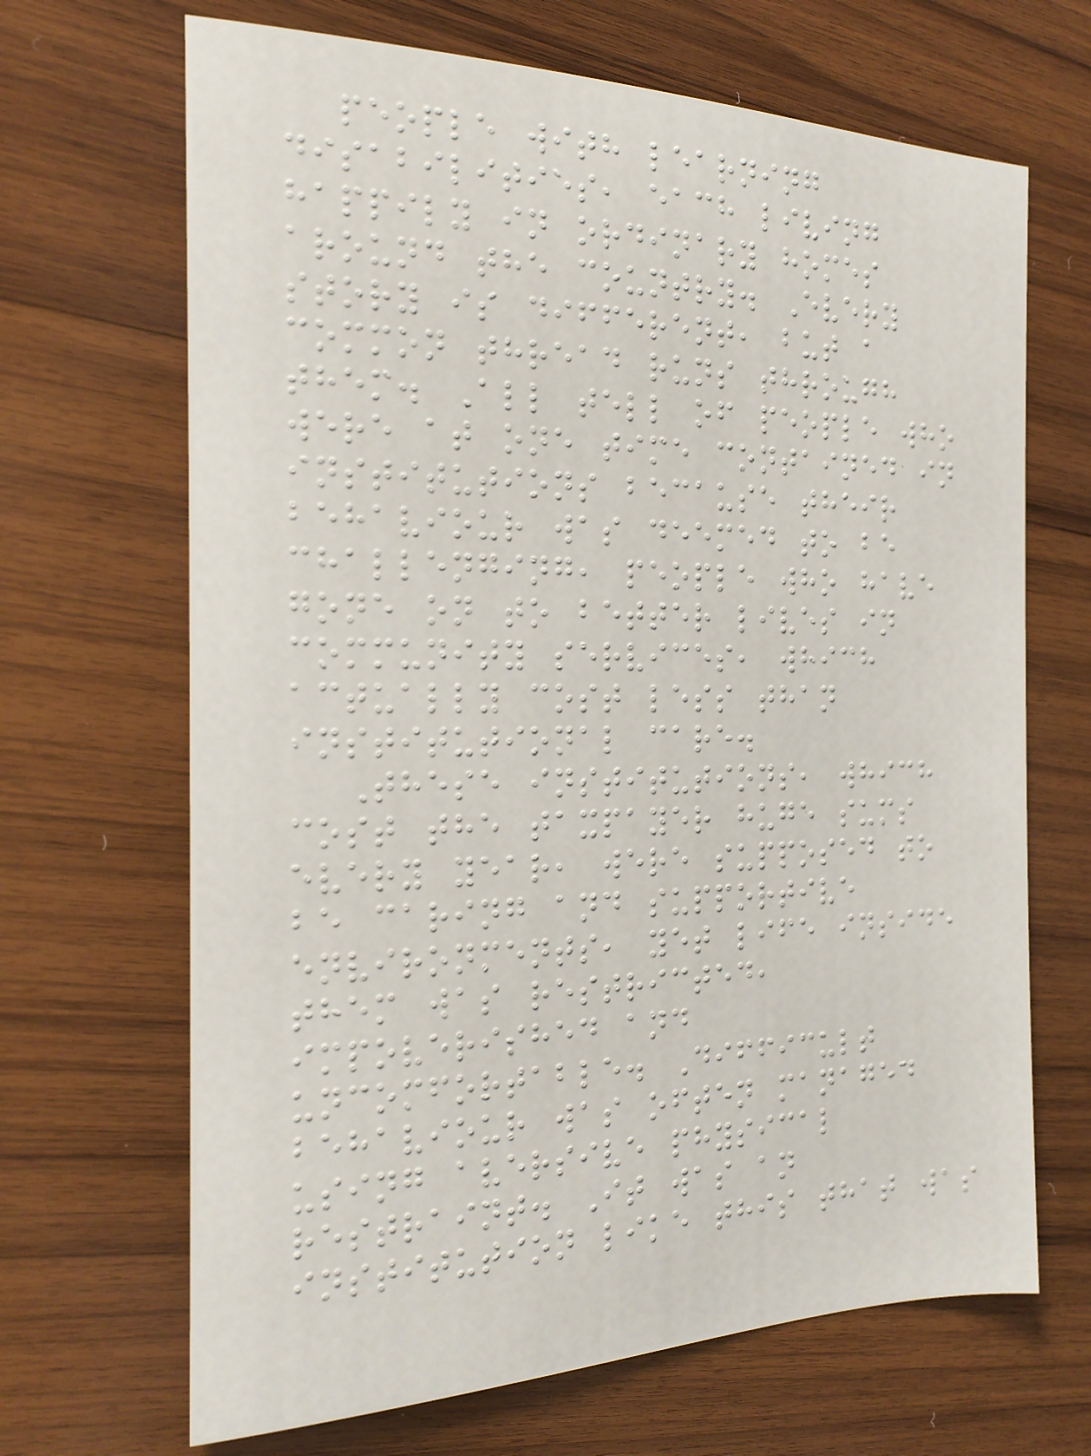people with learning
disabilities, each living
happily in ordinary homes
around the country. Every
story is different, but a
common thread runs through
them. All tell of people who
were at one time contained in
institutions because their
behaviour was deemed to be
challenging, people who have
gone on to better lives in
community services, which
actually cost less than
institutional care.
These institutions, which
cost the taxpayer huge sums
every year, were supposed to
be caring and supportive
environments, yet life inside
them was restricted,
impoverished and
uncomfortable. Difficult
behaviour was often managed
using aversive physical
restraint. It was an
institution like this that was
